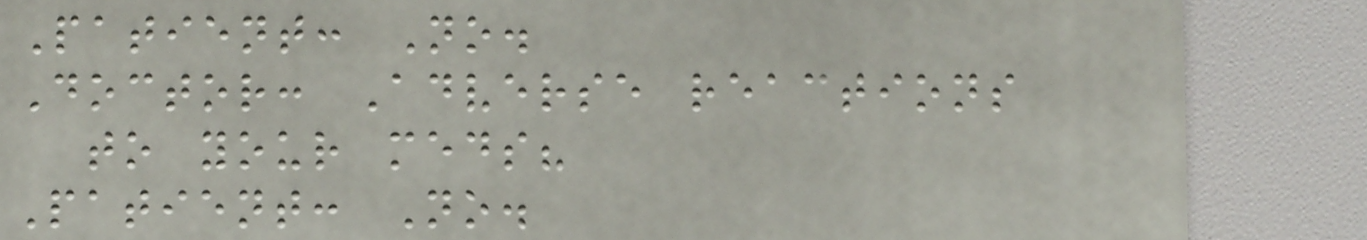Patient: No.
Doctor: Adverse reactions
to your meds?
Patient: No.
